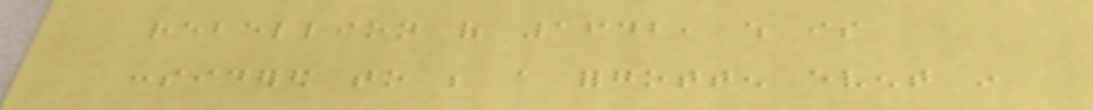rebellion of 1642, which is
considered to be a forgotten event in
